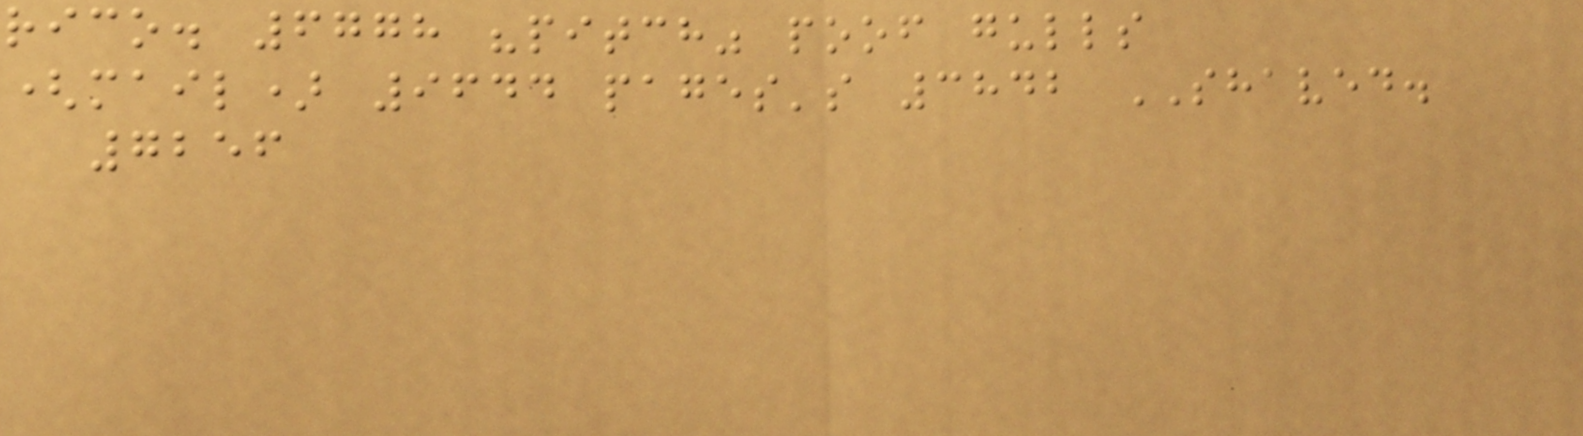rico. 6778 "pitch" poof gulls
(mail) 9644 pages's 3842 SHAVED.
7256
